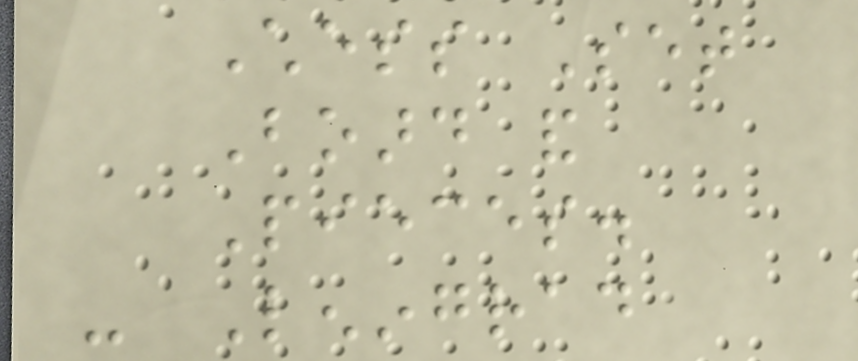Chess Set
Board and
Pieces.
- Leningrad
